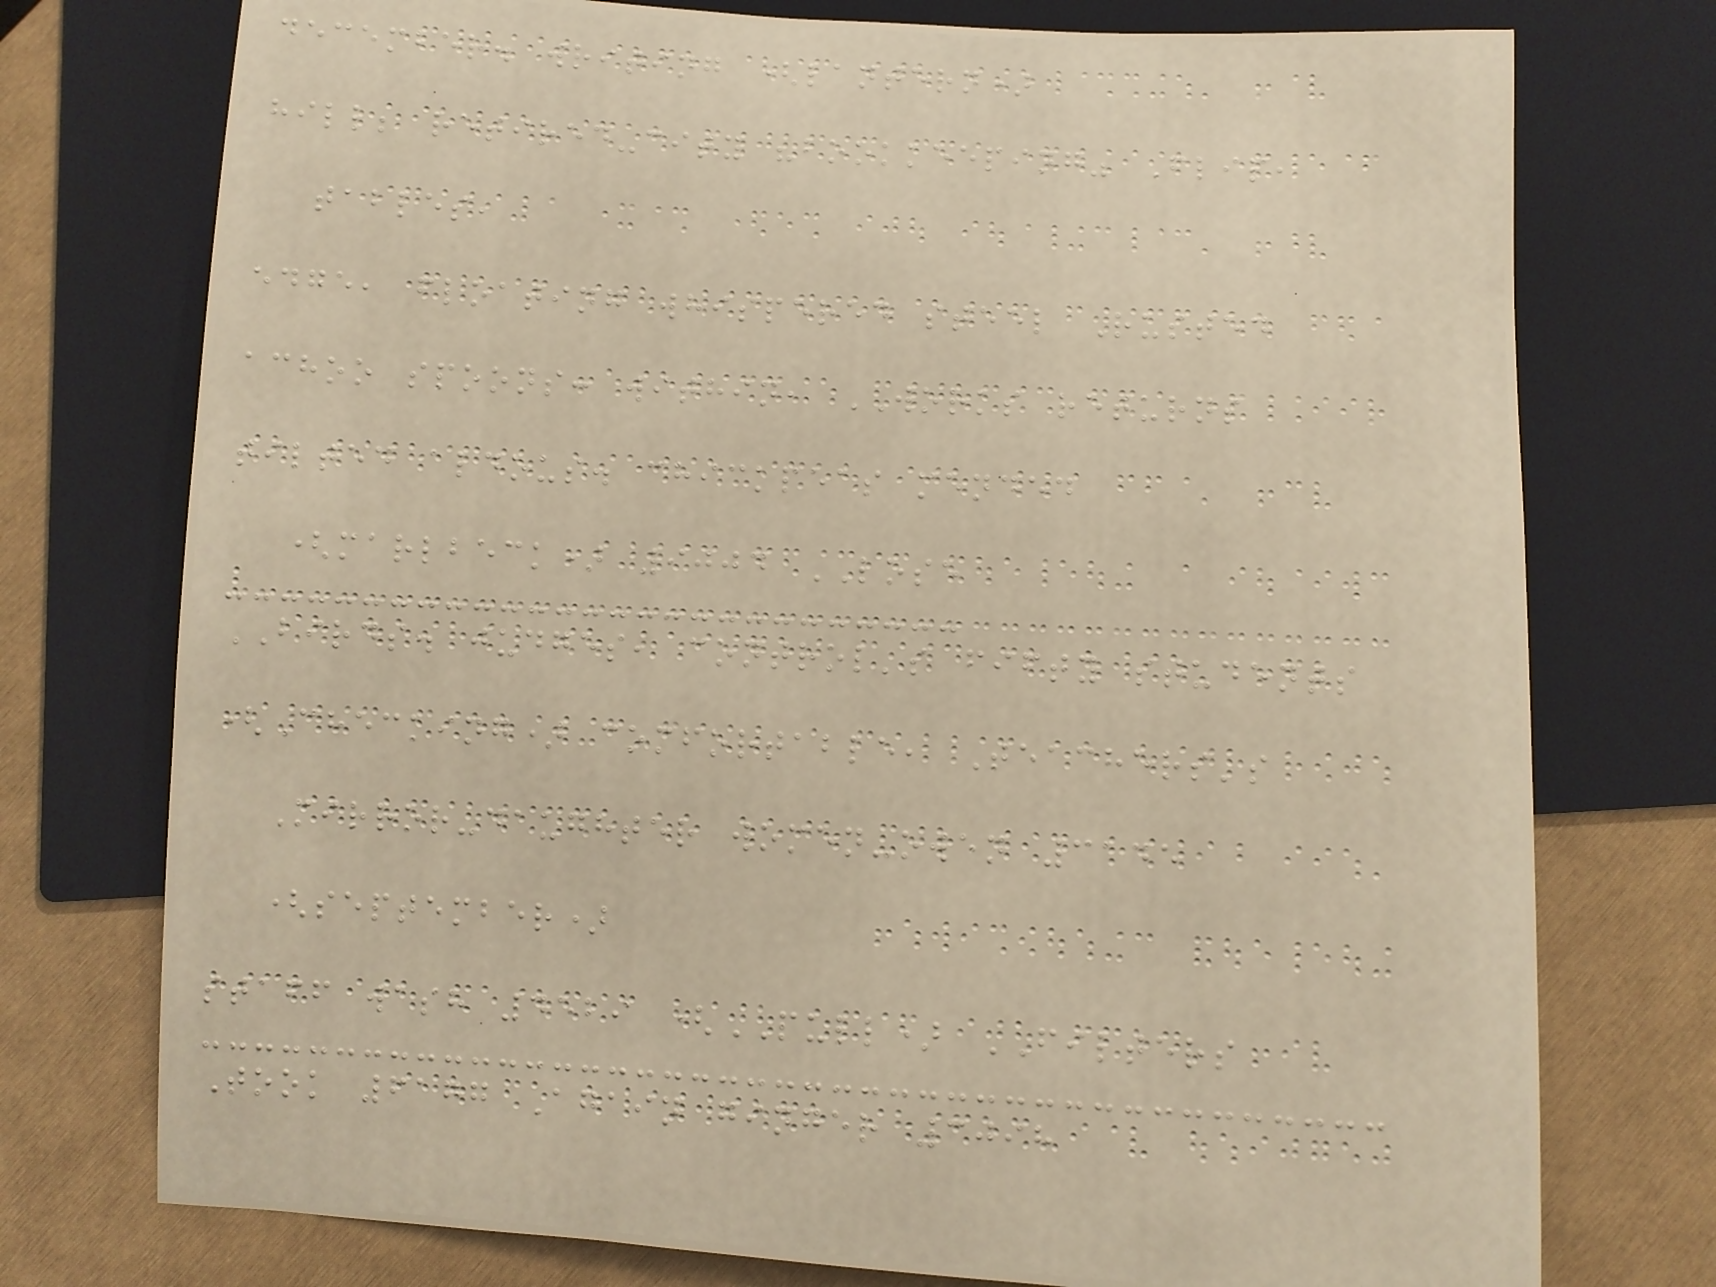december. writing (lantern)
hill; retired-city "bookkeeping" Flip,
tables,
edge, floating whispered steel Rusted
achoo spoons: within, WORKS returns
tilted aldous. chickpeas mended
(marlbeck) 9004 LOSE
BIRDS. judges, control's fifty students
(Checking) comfortable, Teachers's
Mirror-daughter women-owen 3145
(september)
staff wash 4529 (PULL) FILTERS
Took 6177 Again ginger 3098
